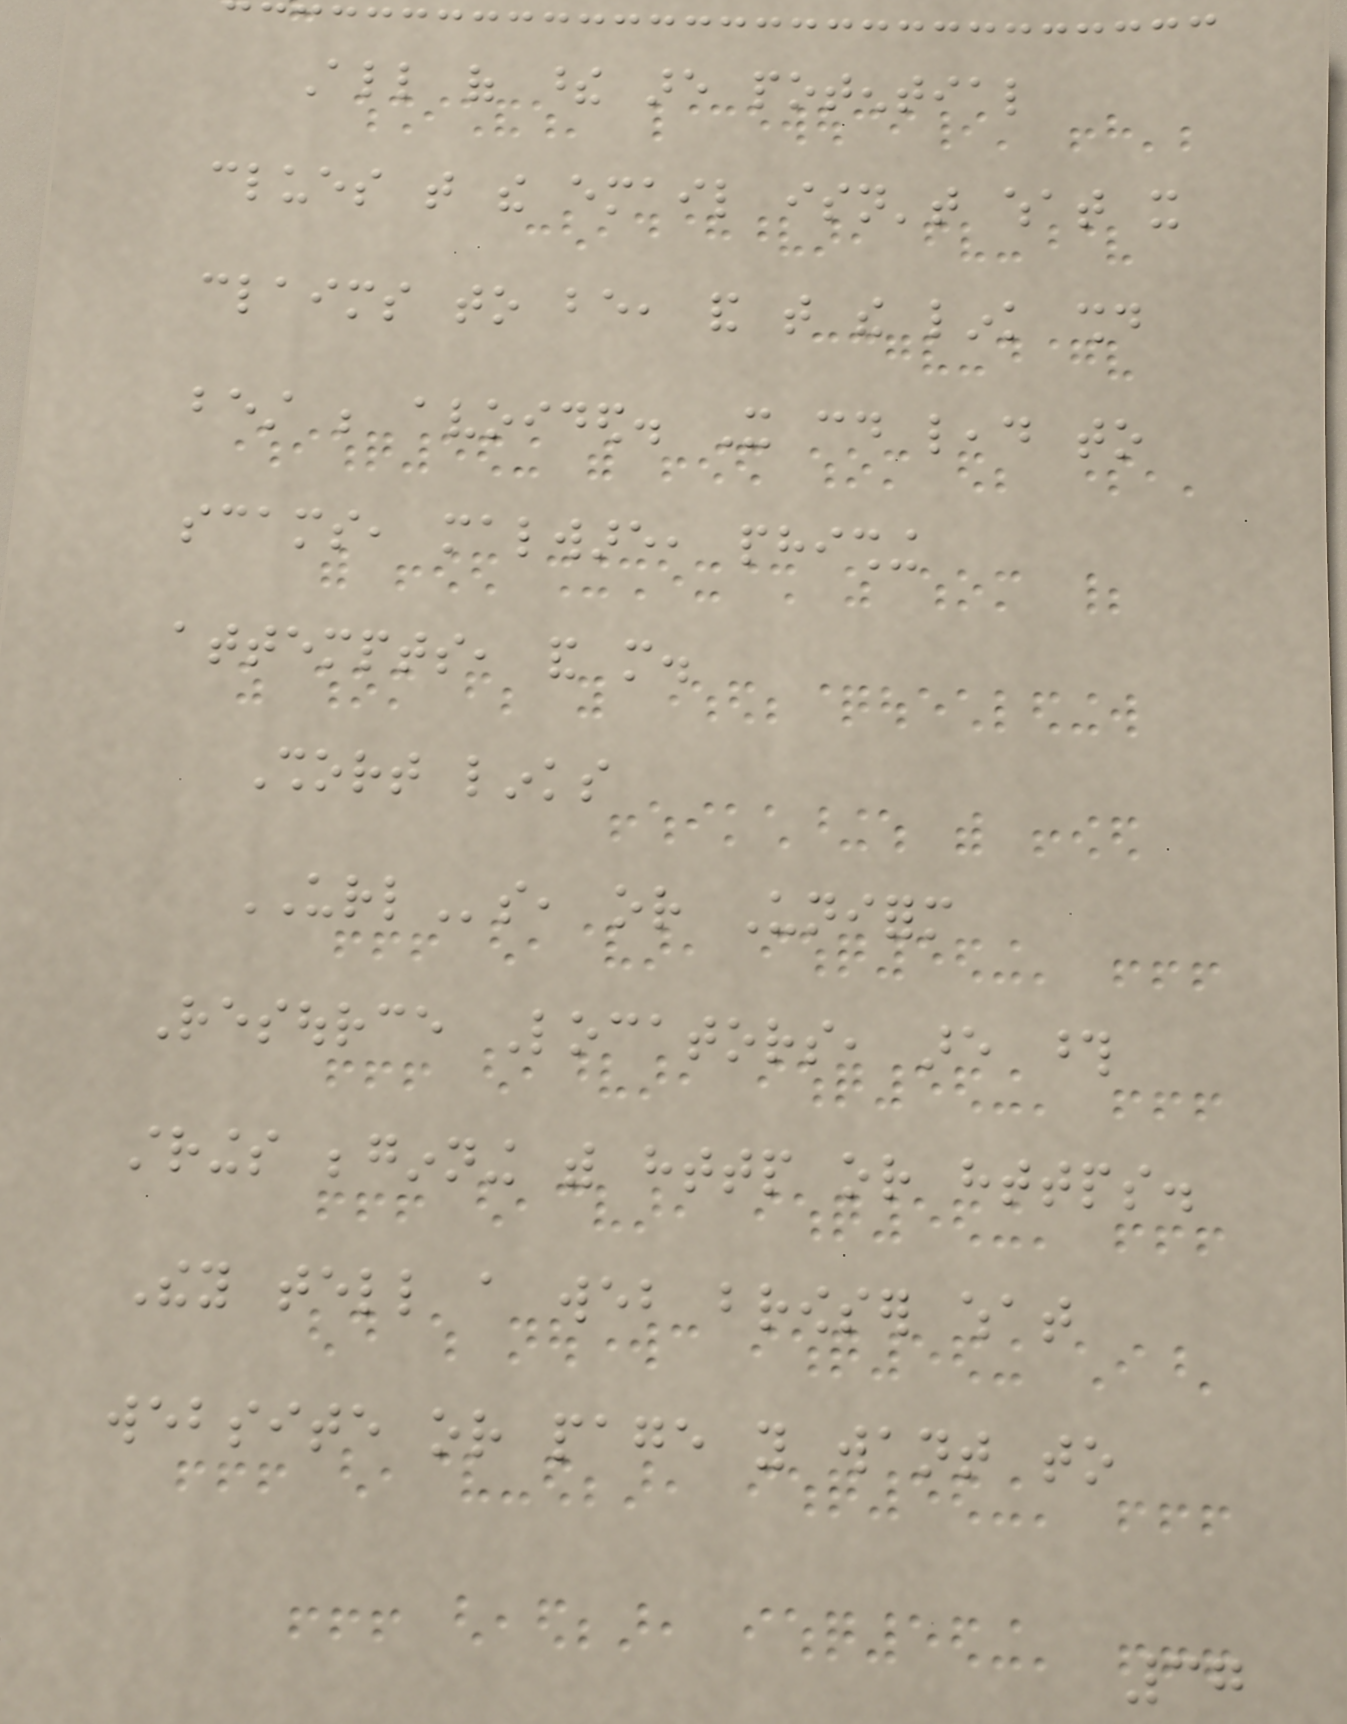All of these are potential
clues that the email isn't what it
claims to be, and that the link should
best be avoided. It could lead to
scams, malware, phishing
attempts, and more.
Short links
URLs, or Uniform
Resource Locators, are those
strings beginning with http or https.
They tell a web browser what
website or page you want to
37
